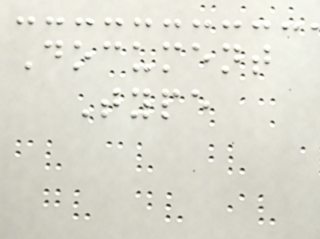Document
Type
